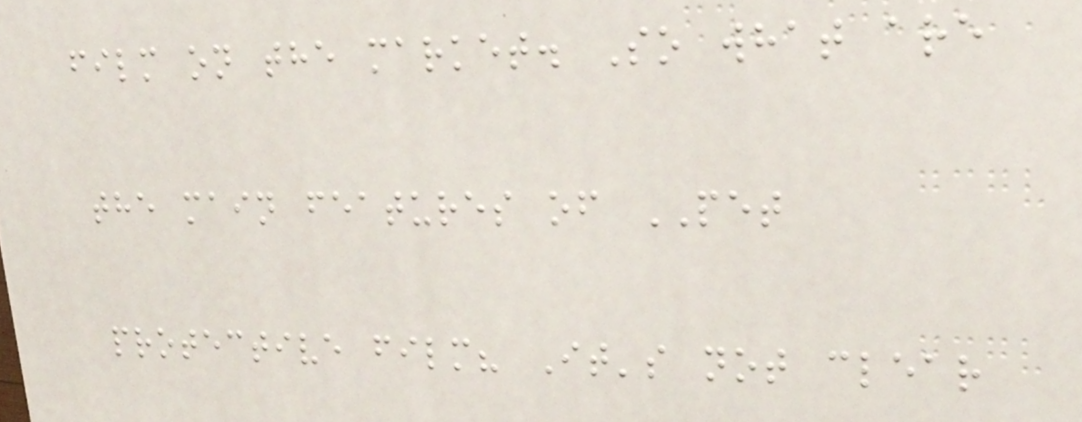film on the market. So what are
the main features of PET
protective film? It's not clear
